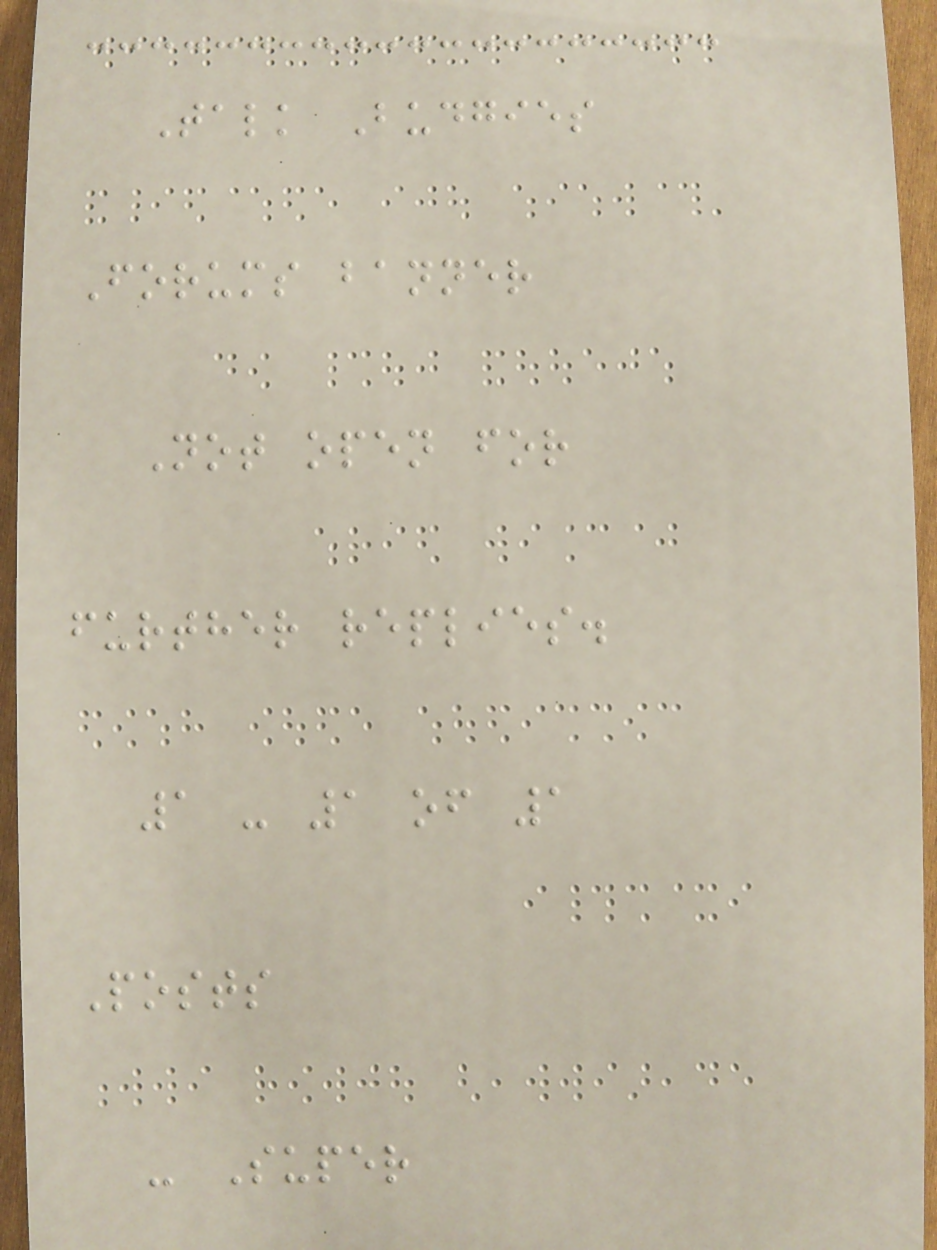Talk Budgies
Forums banner
Not open for
further replies.
1 - 1 of 1
Posts
- Super
